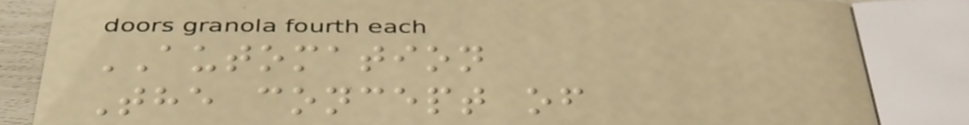AUTOMATION
The concept of
